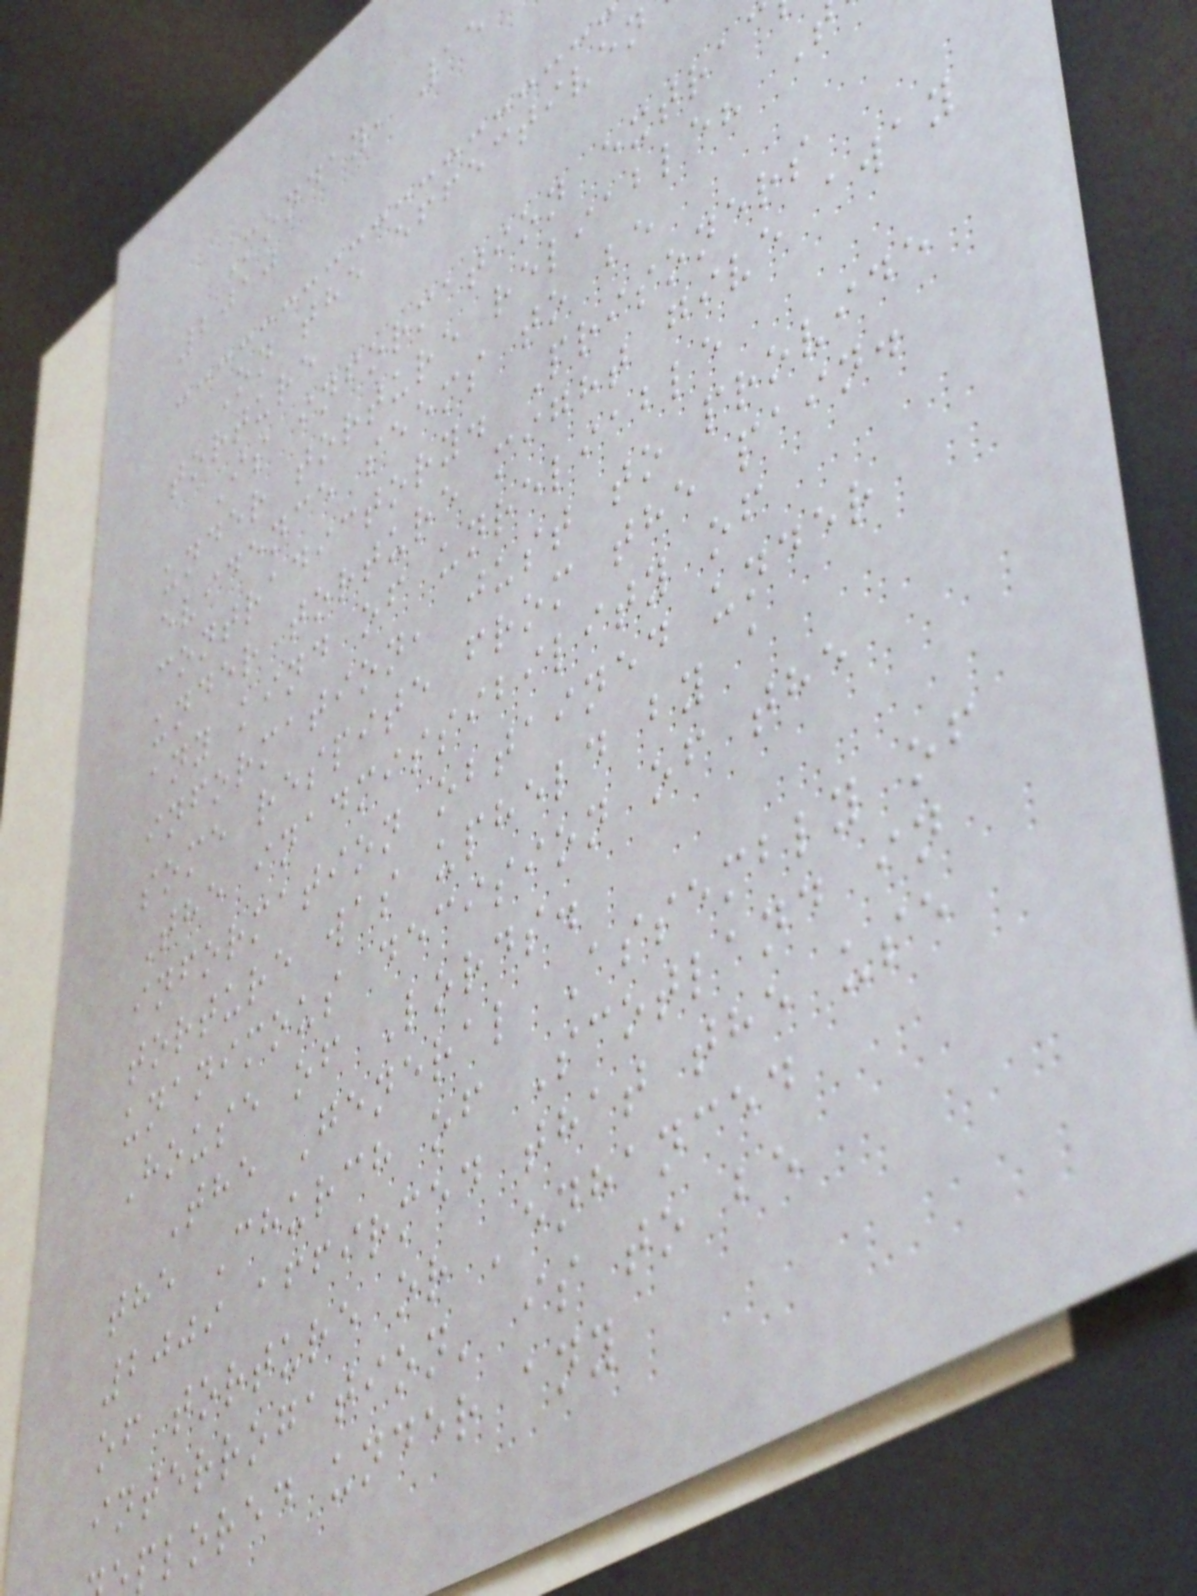Monday, 15
2010
On the effectiven
torture
Is information extrac
under torture reliable?
evidence seems to be
contradictory. Prisoners
under torture might give away
any kind of unreliable
information, just to provide
some respite from the pain.
The inadmissibility of
information obtained under
torture was upheld by a
unanimous decision of the
House of Lords.
The General Assembly of
the Church of Scotland in
2009 affirmed that the use
of torture or 'enhanced
interrogation' is to be
plored under any
